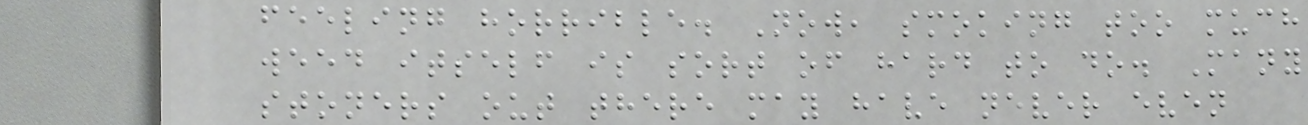feeling horrible. Now, smoking too much
weed itself is sort of hard to do. Many
stoners out there may have never even
